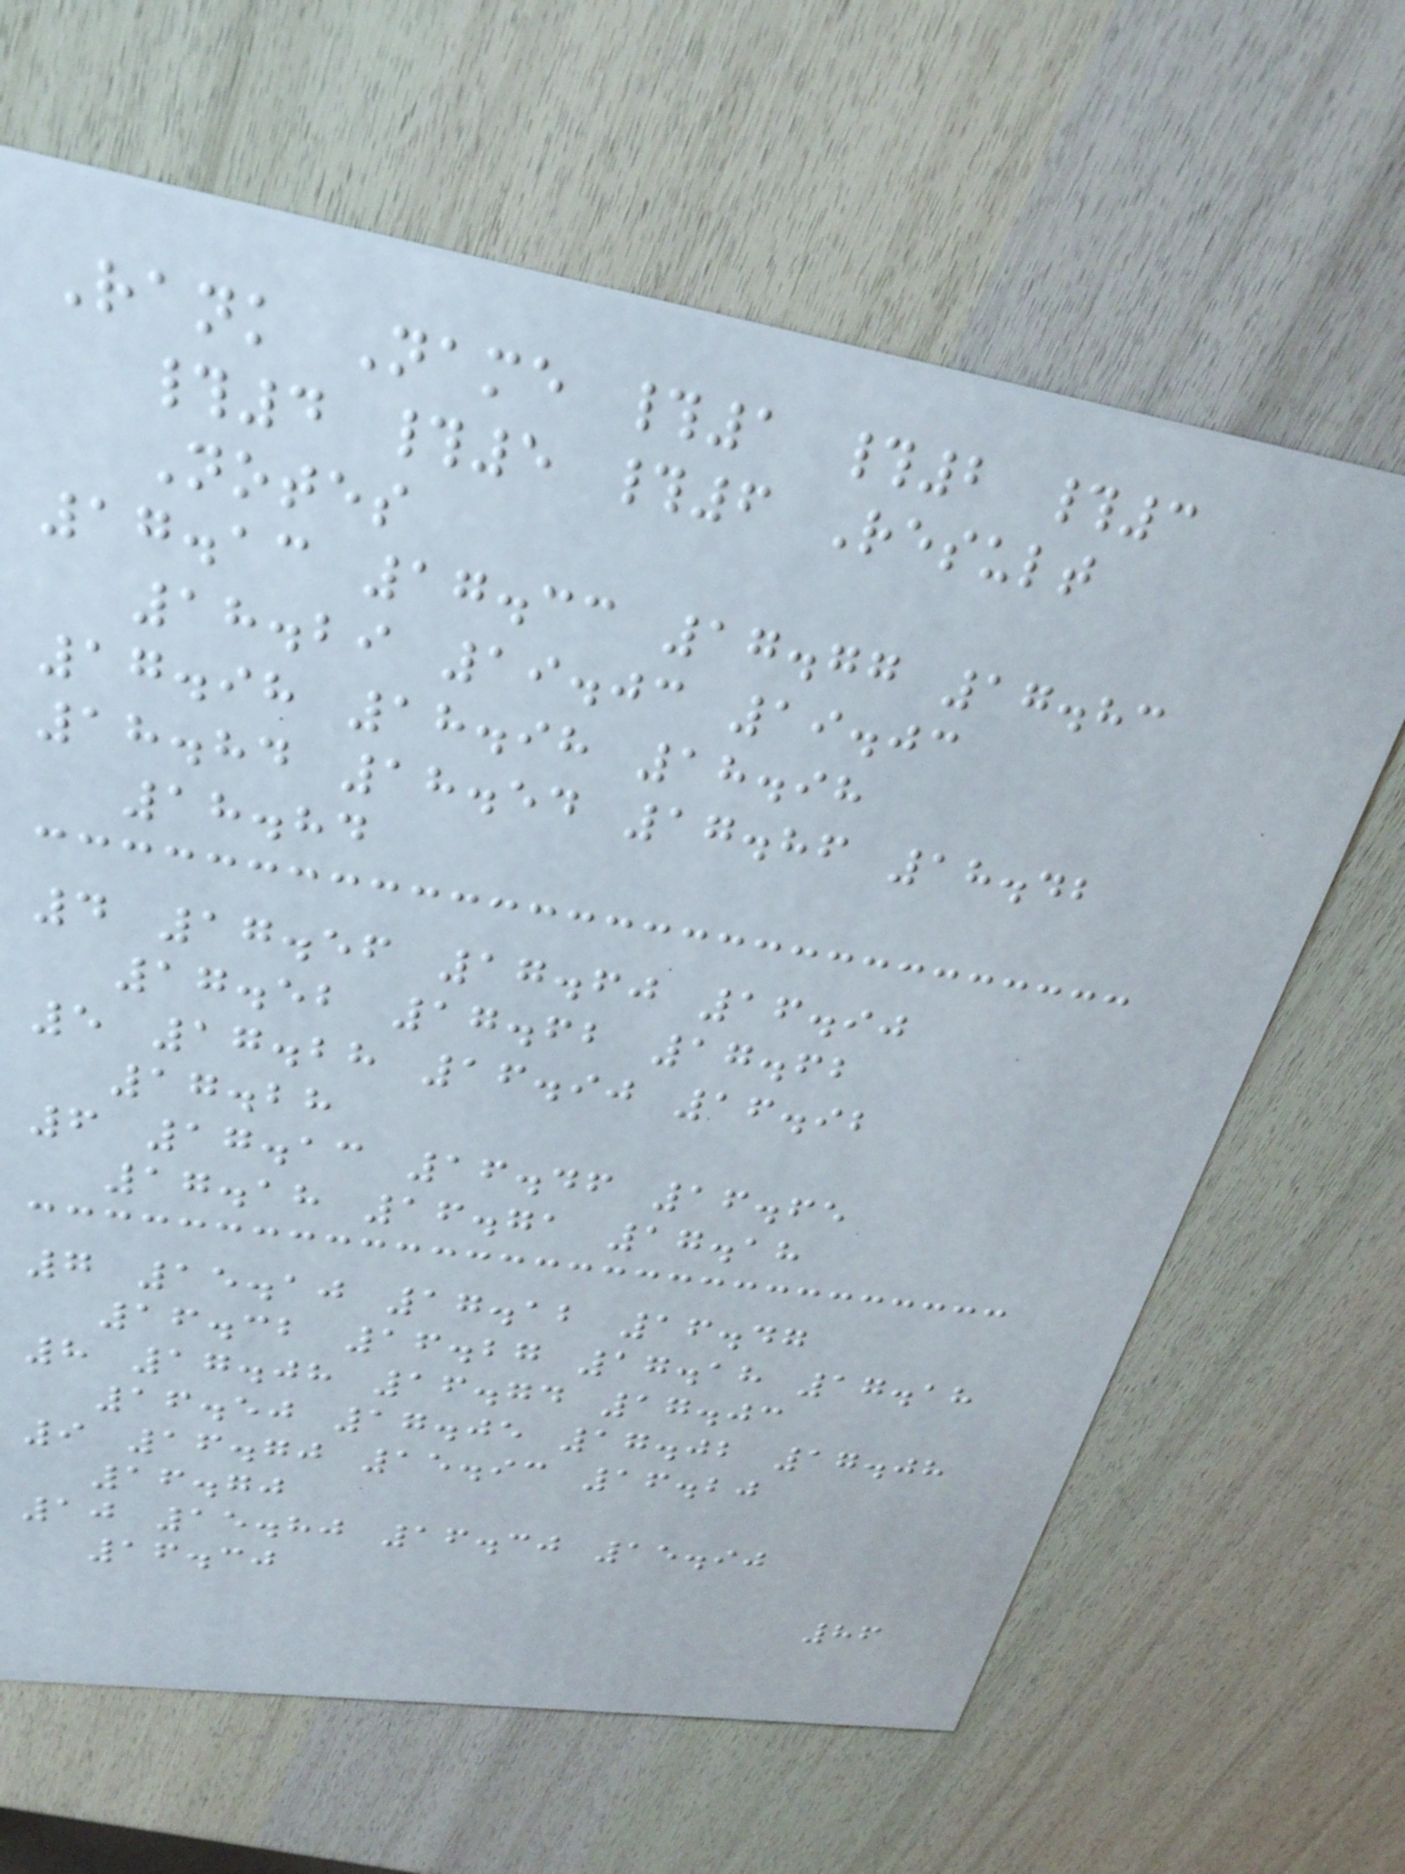Rank Name #1 #2 #3
#4 #5 #6 Result
Notes
17.13 17.33 17.77 17.83
18.29 19.03 19.03
17.98 18.98 18.98
18.84 18.54 17.86 18.42
18.84
4 17.56 17.60 16.90
17.52 17.62 17.62
5 17.28 16.90 16.92
17.28
6 17.13 16.46 16.65
17.18 16.71 17.18
7 15.10 17.12 16.47
16.32 16.27 17.18 17.18
8 17.08 16.74 17.03
16.50 17.05 17.02 17.08
9 16.70 15.93 16.20
16.70
10 15.80 16.30 15.90
16.30
86
